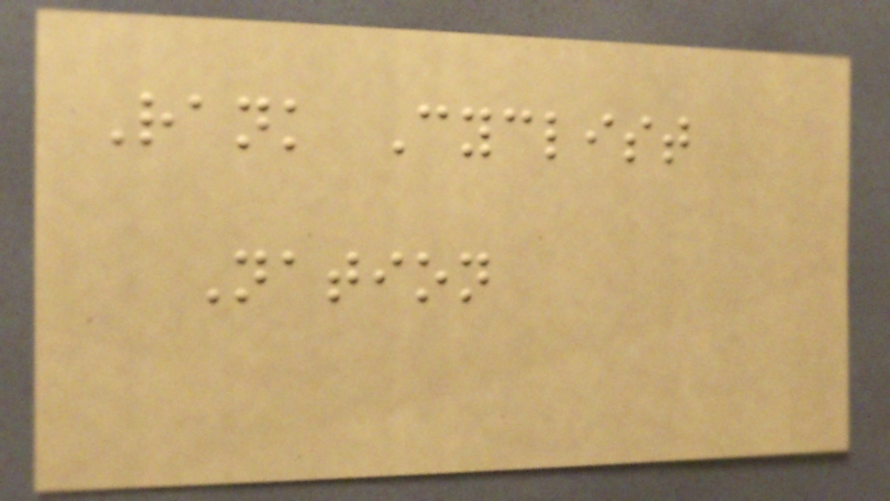Rank Cyclist
Nation
